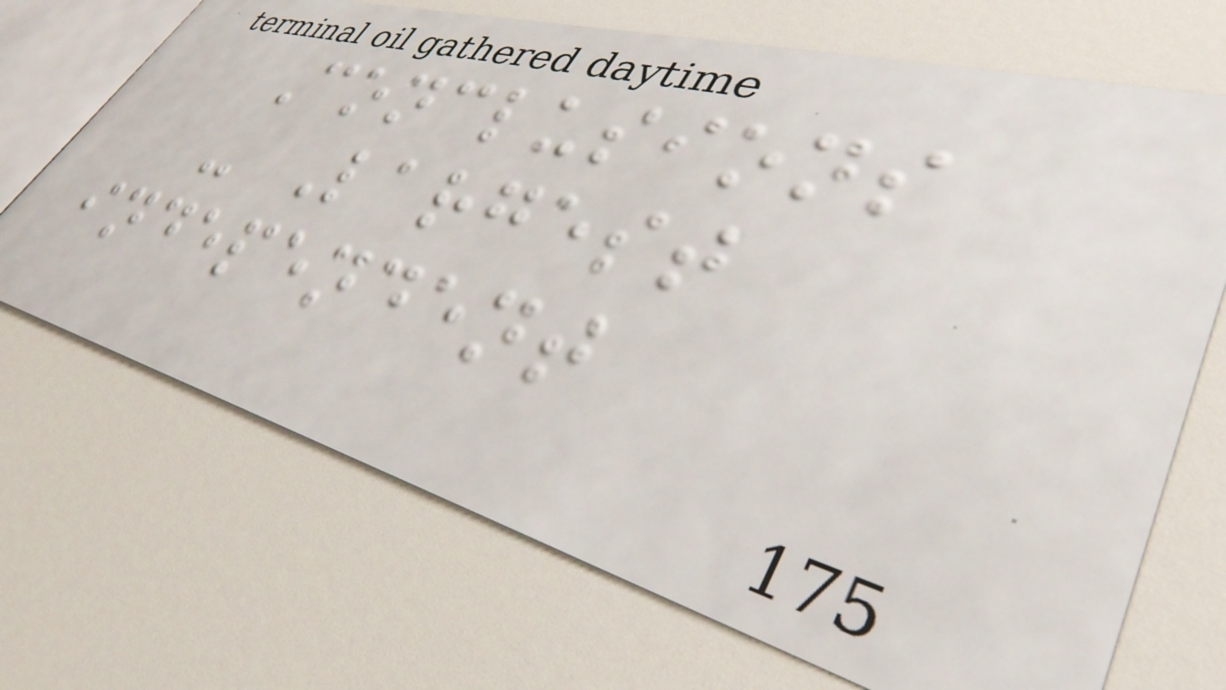Conclusions
- Largest
independent
